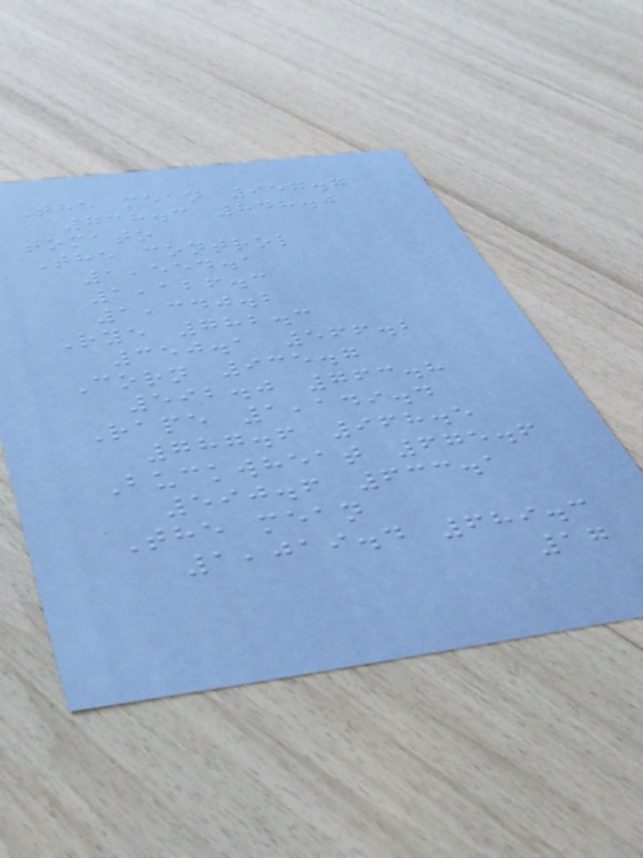The mean 957.7
738.3 848.0
tomato
The control
1,554.1
1,126.3
1,340.2
Rye 782.3
350.1 566.2
Corn 935.7
592.0 763.8
Rape 1,149.4
787.6 968.5
Buckwheat 675.6
590.6 633.1
The mean
1,019.4 689.3
17
